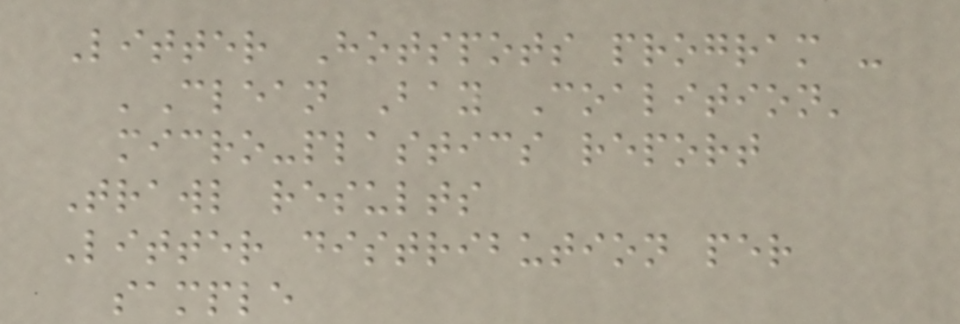Litter Hotspots program -
'Clean Bay Coalition'
micro-plastics report
Trawl results
Litter distribution per
sample
